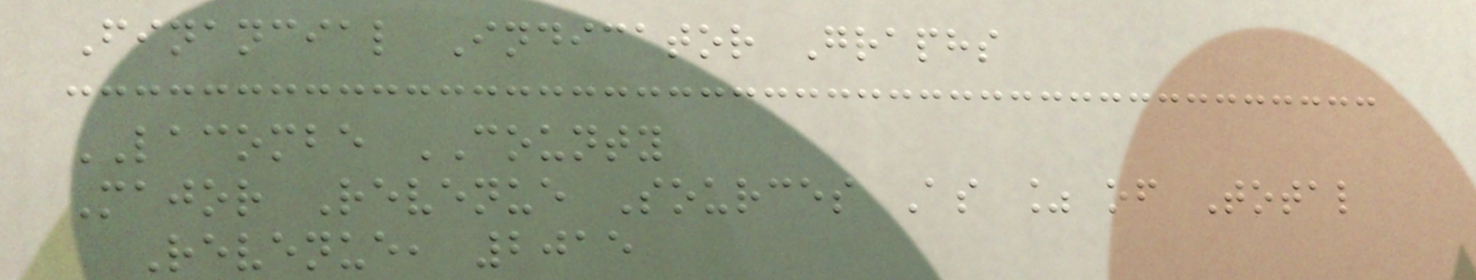Financial Indicator Graphs
LACOMBE COUNTY
Major Revenue Sources As % of Total
Revenue, 2015
